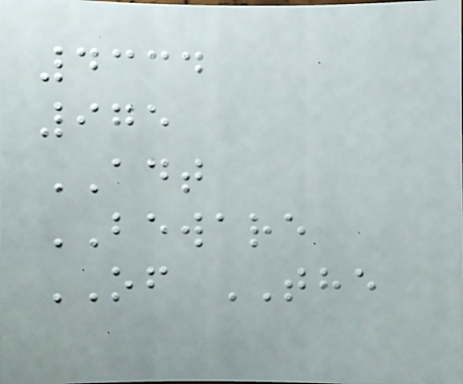4334
975
ADT
BEWARE
OF THE
